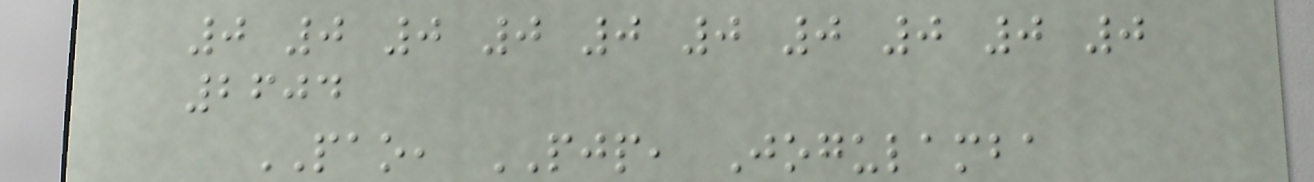0 0 0 0 0 0 0 0 0 0
2604
PAO, PJP, Jogulamba
